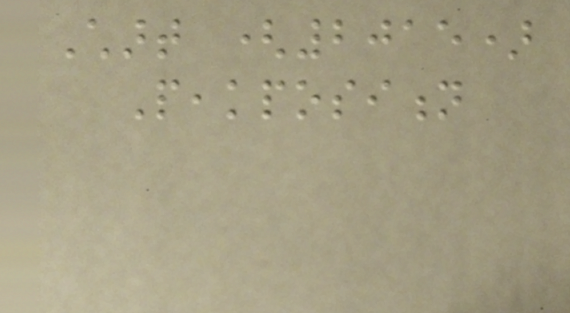Chart (2015)
Peakposition
